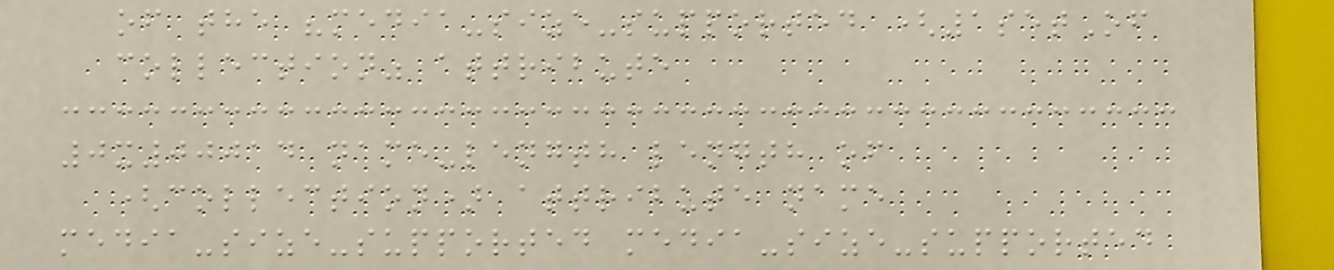of the "media-size-supported (1setOf
collection" attribute
0x00014 name-length length of
(collection) attribute name
media-size-supported media-size-supported
